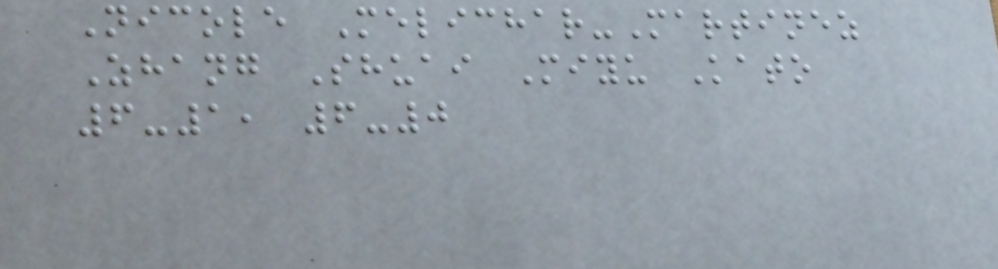Nicole Melichar-Martinez
Zhang Shuai Miyu Kato
6-1, 6-0
